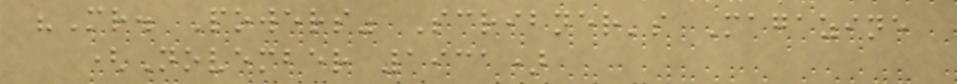"Mr. Powers" Scribner's Magazine
(November 1931)
